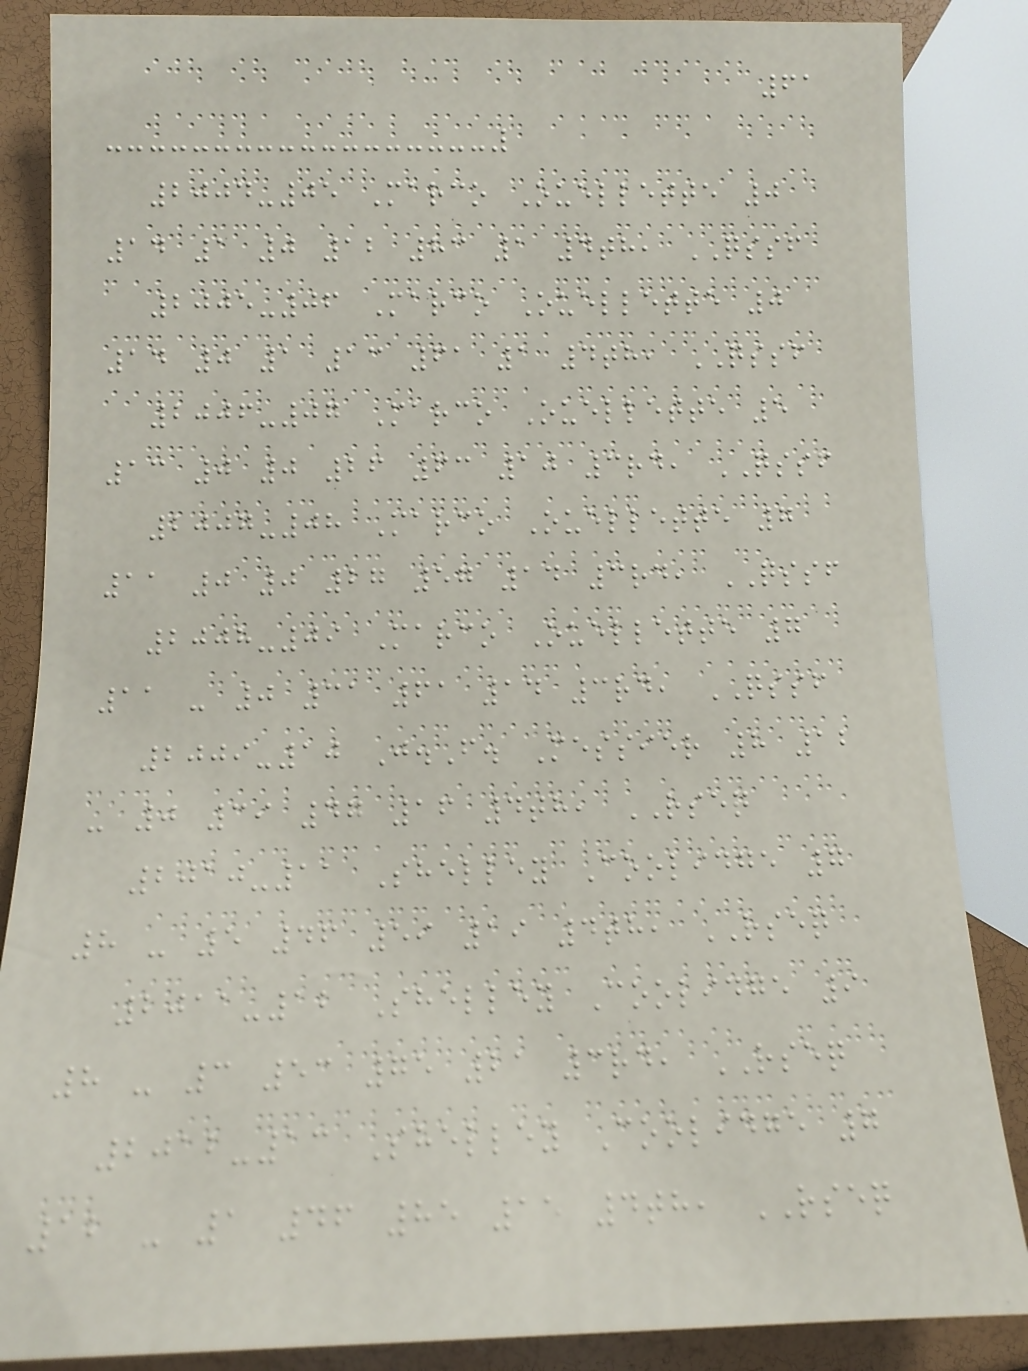61
2004-05 Marco Ouellette 0
14 1 0 12 83 1 4th, QSSF
2005-06 Marco Ouellette 0
14 0 1 13 61 1 4th, QSSF
2006-07 Marco Ouellette 5
13 0 0 26 63 10 3rd, QSSF
2007-08 Marco Ouellette 7
11 0 0 27 57 14 3rd, QSSF
2008-09 Marco Ouellette 7
11 - 0 31 61 14 3rd, QSSF
2009-10 J.F. Messier 8 12
- 0 39 47 16 4th, RSEQ
2010-11 Shelley Coolidge 7
8 - 5 46 59 19 4th, RSEQ
2011-12 Shelley Coolidge 9
8 - 3 53 75 21 3rd, RSEQ
2012-13 Shelley Coolidge 7
12 - 1 46 85 15 4th, RSEQ
